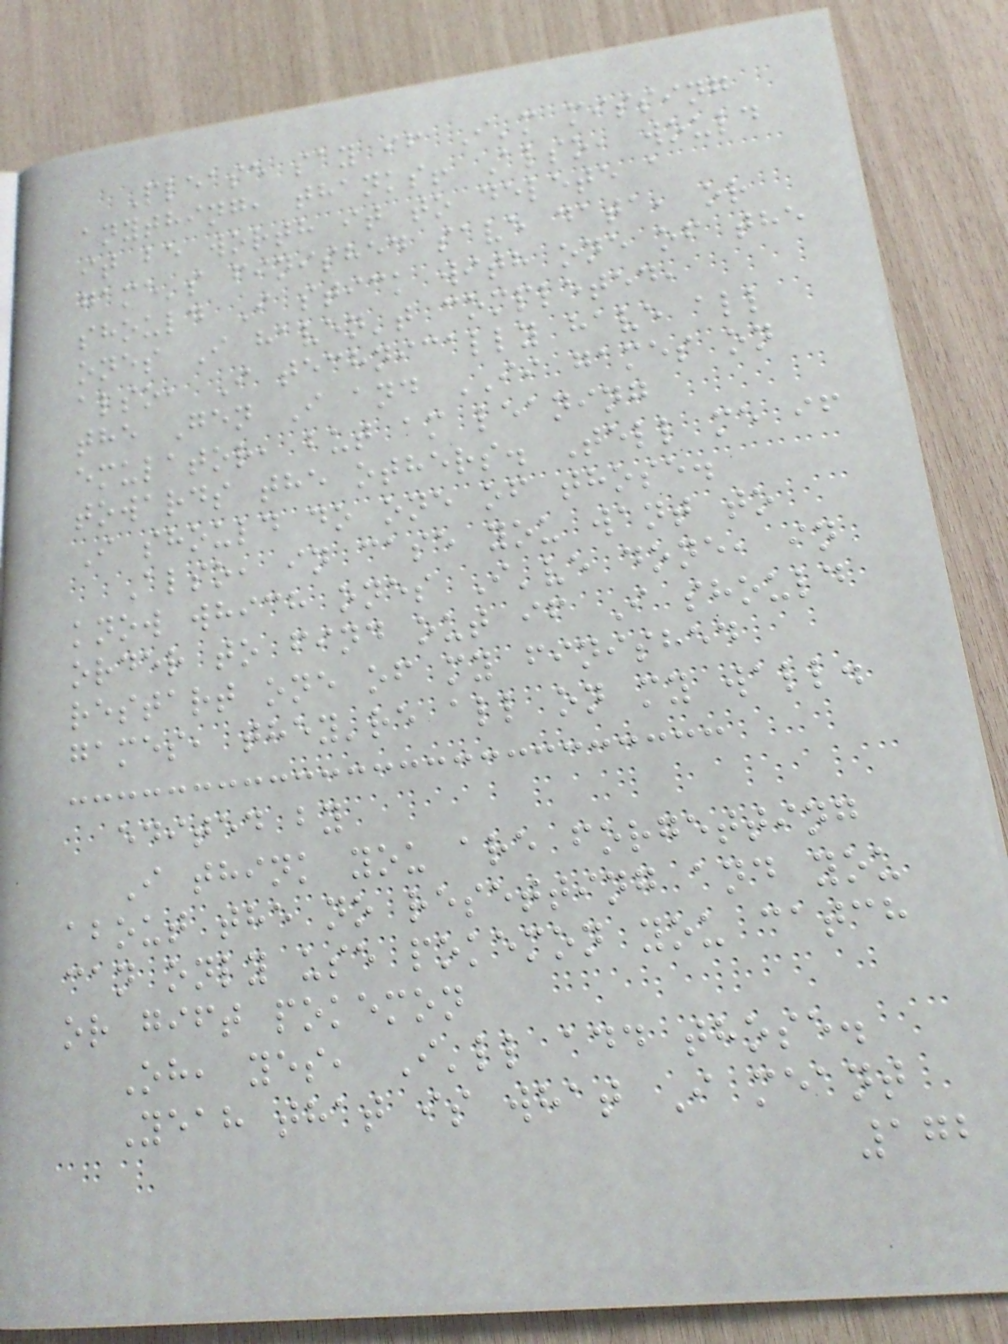Please say if I'm missing
anything, thanks! Also, would
it be worth it to delete a
game's finished save data, or
should I stick with one of the
ones I haven't completed,
also, I technically have all
the Gen I and II games on
emulator, but am leaning
towards the others. Tell me if
I should do one of those.
Also, in case you want to
know which ones I've done, in
order to find out if I should
restart one of my finished
games, they're all on my wall.
edited by
I think you are forgetting
about the no resetting and you
can only use pokemon you catch
or gift pokemon
Oh, yes, I'll add those.
Yeah that is what I meant
172
